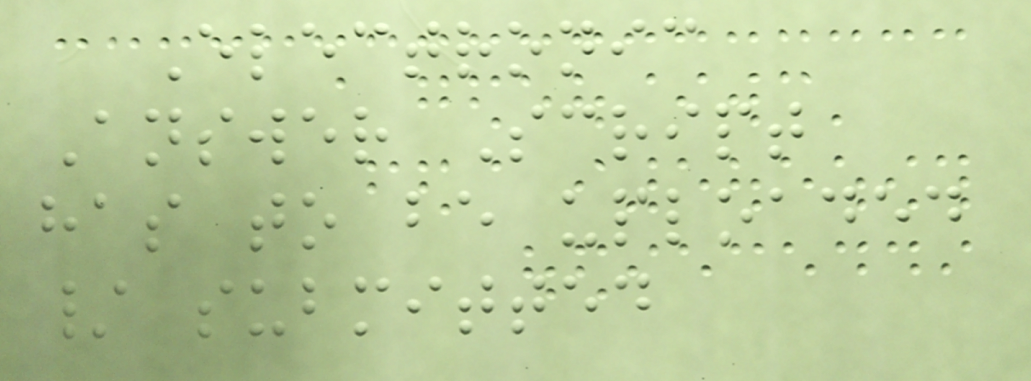Electronic
Answer Script
has to be uploaded
/ submitted
